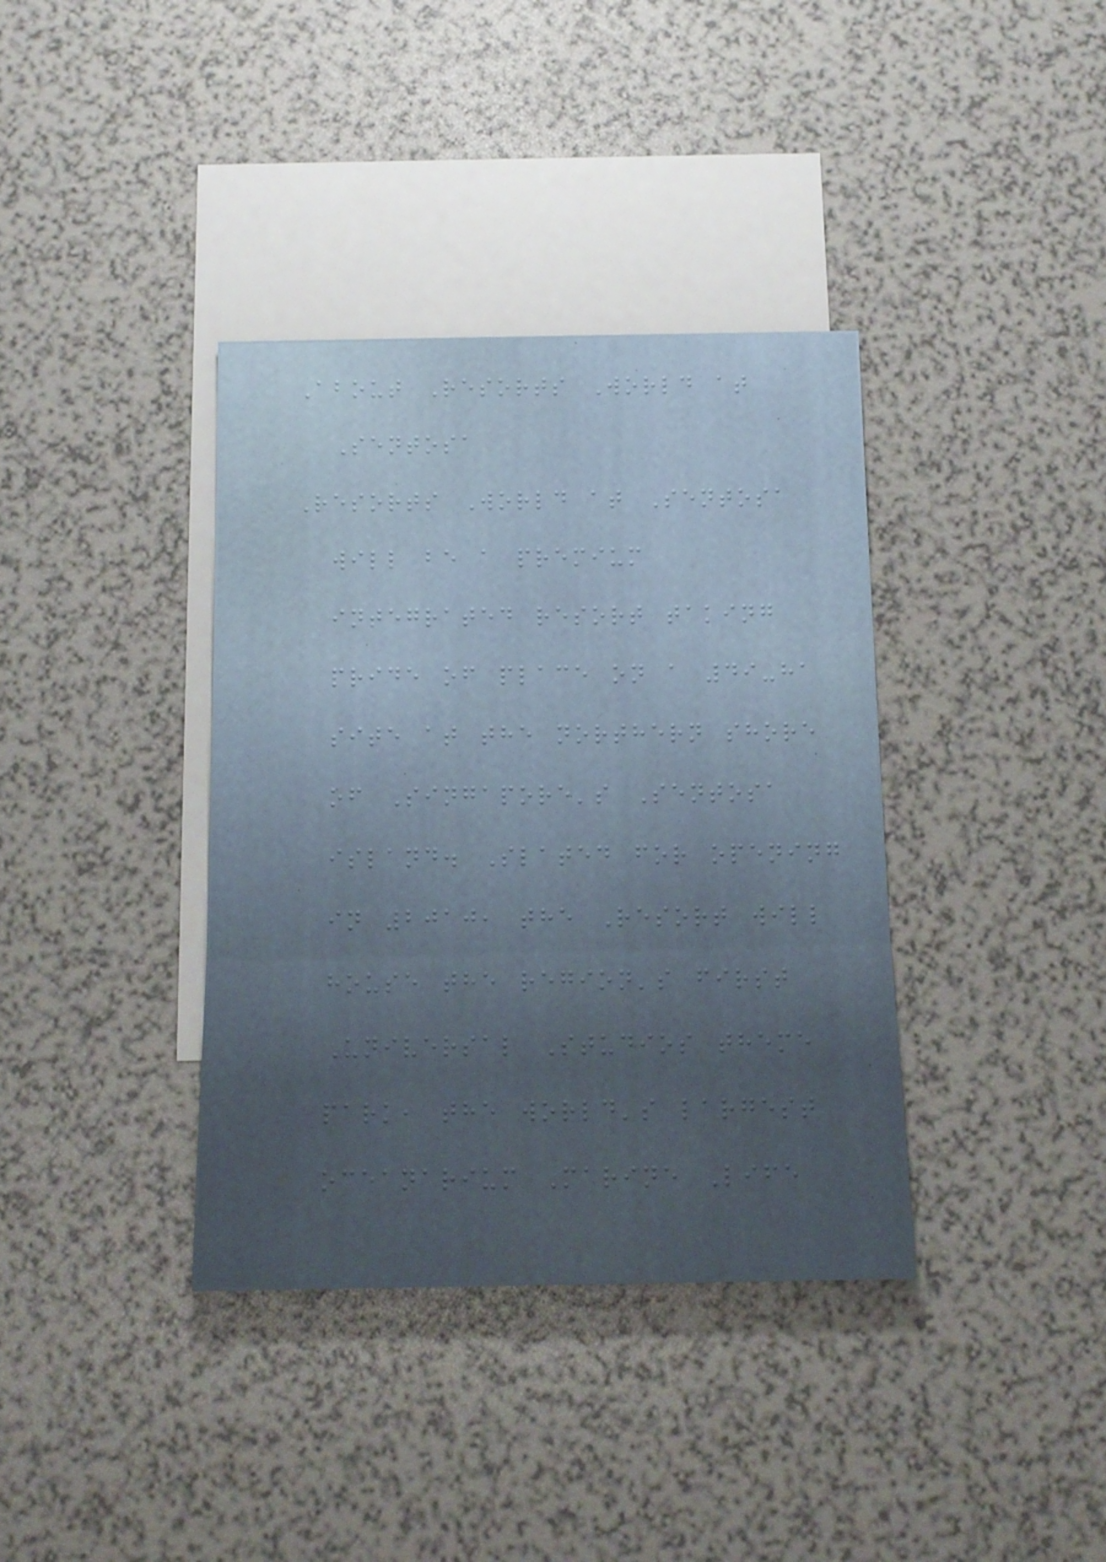About Resorts World at
Sentosa
Resorts World at Sentosa
will be a premium
integrated resort taking
pride of place on a 49-ha
site at the northern shore
of Singapore's Sentosa
island. Slated for opening
in 2010, the Resort will
house the region's first
Universal Studios theme
park, the world's largest
oceanarium Marine Life
